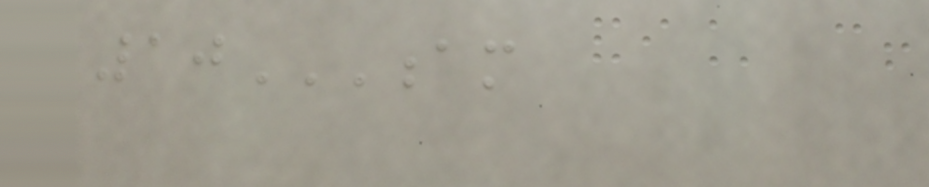10AM
